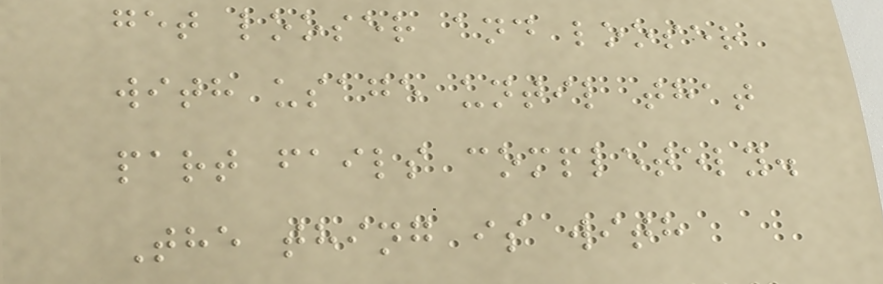get looser and looser
with usage until that
part fails completely.
The thing is with
